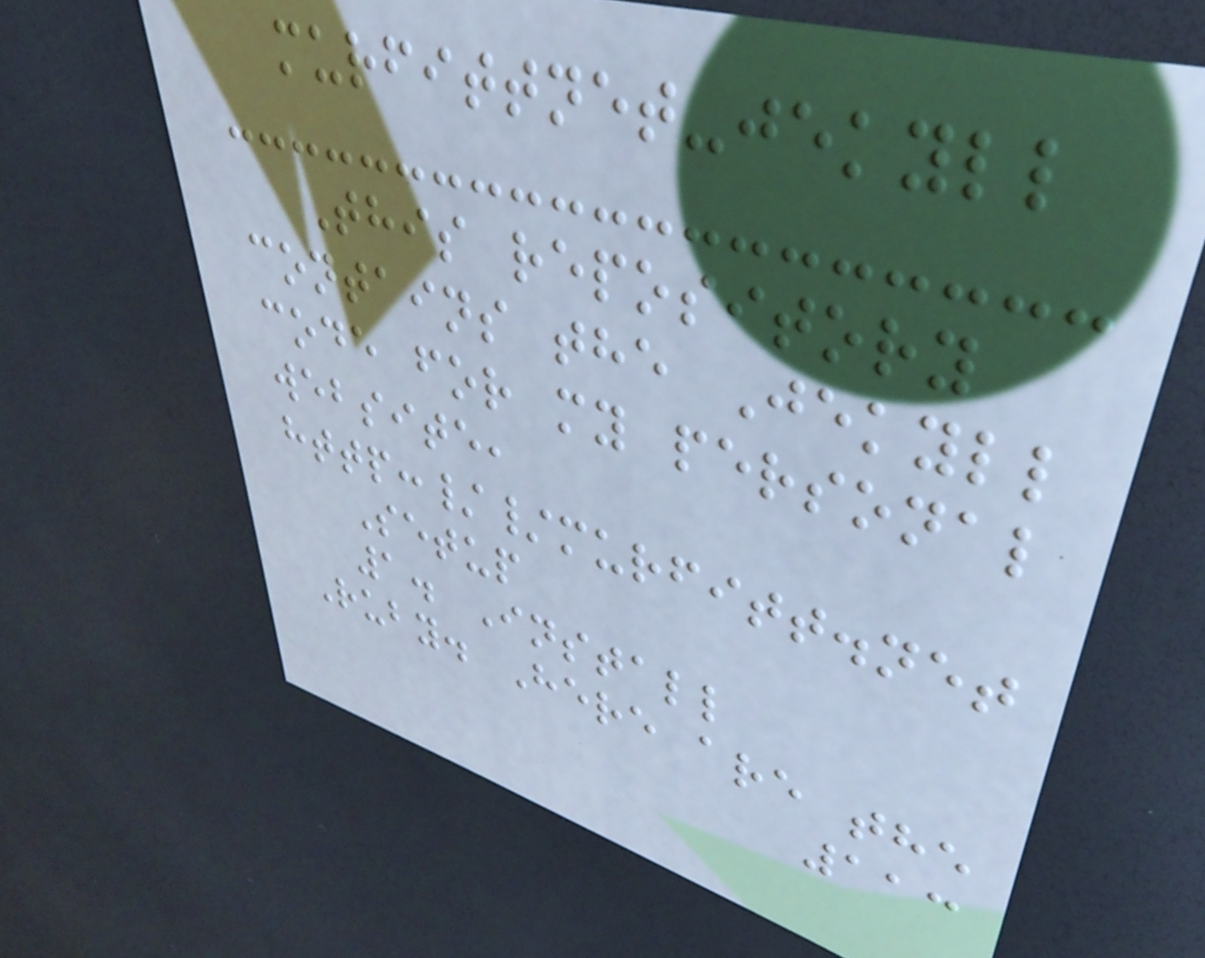murfittnet-jekyll
This repository
contains the Jekyll
code for my personal
website,
http://murfitt.net
Setup
1. Install
Ruby. Here are the
113
